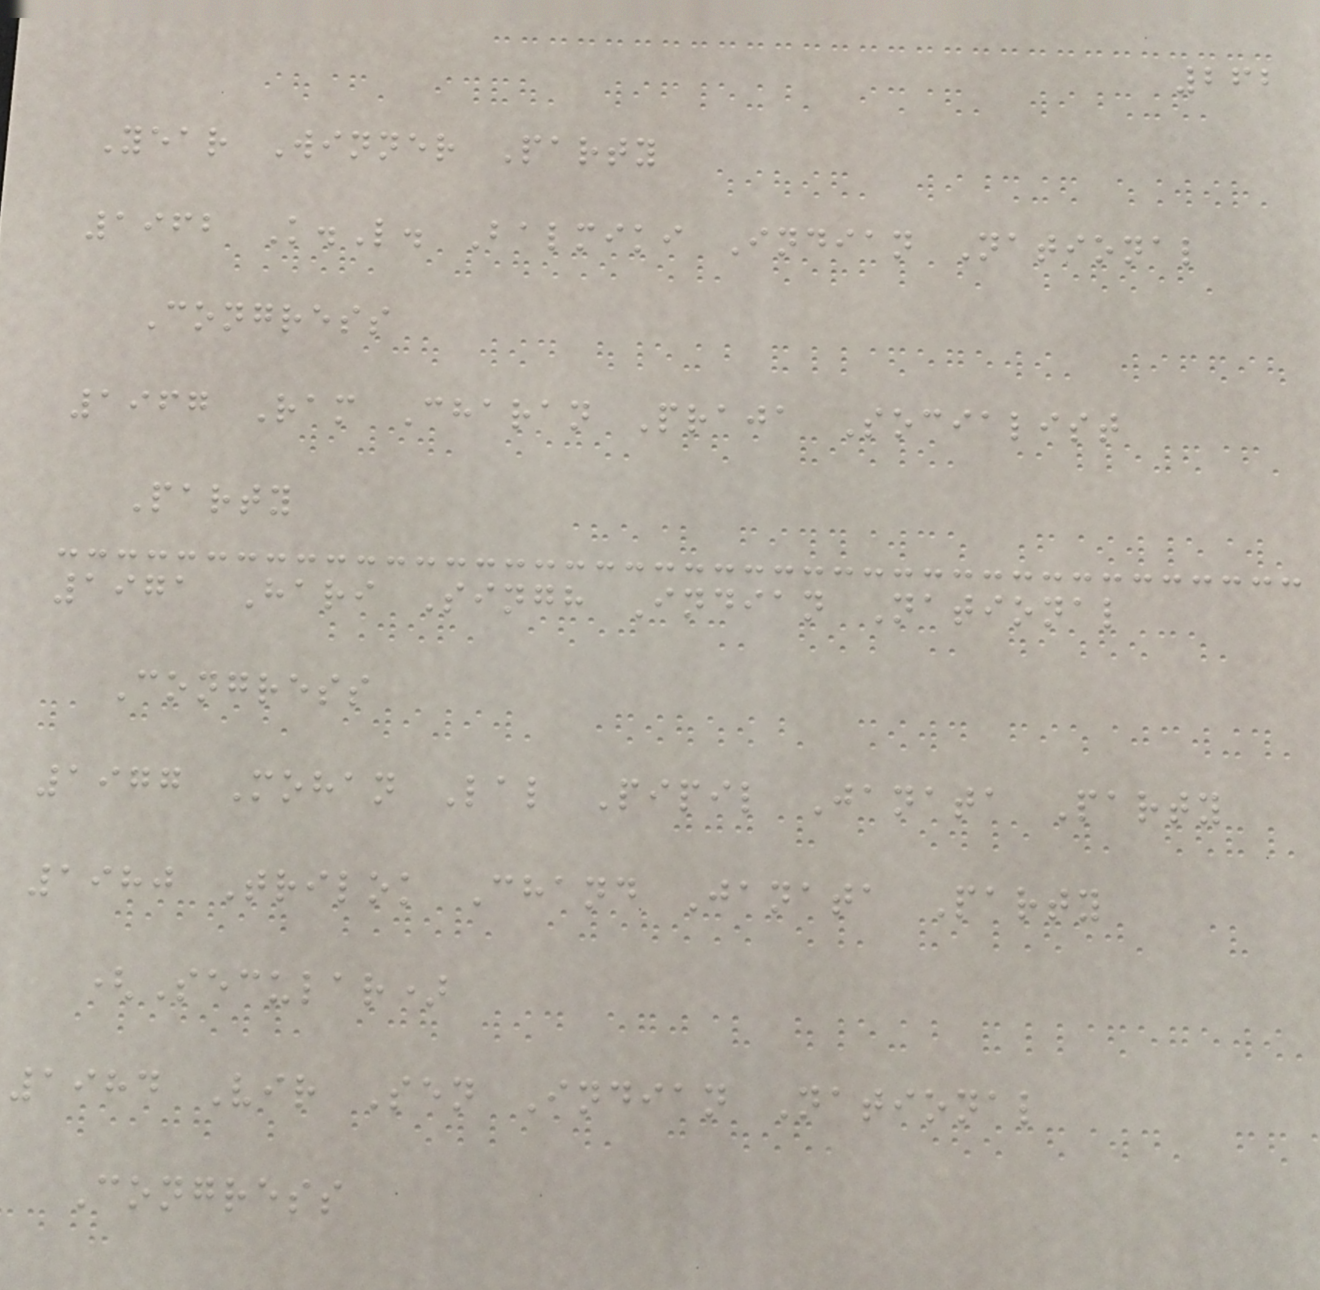262
Year Winner Party
1962 K.L. Balmiki Indian National
Congress
1967 Ram Charan Praja Socialist
Party
1971 Hari Singh Indian National
Congress
1977 Mohan Lal Pipil Janata Party
1980 Trilok Chand Janata Party
(Secular)
1984 Vir Sen Indian National
Congress
